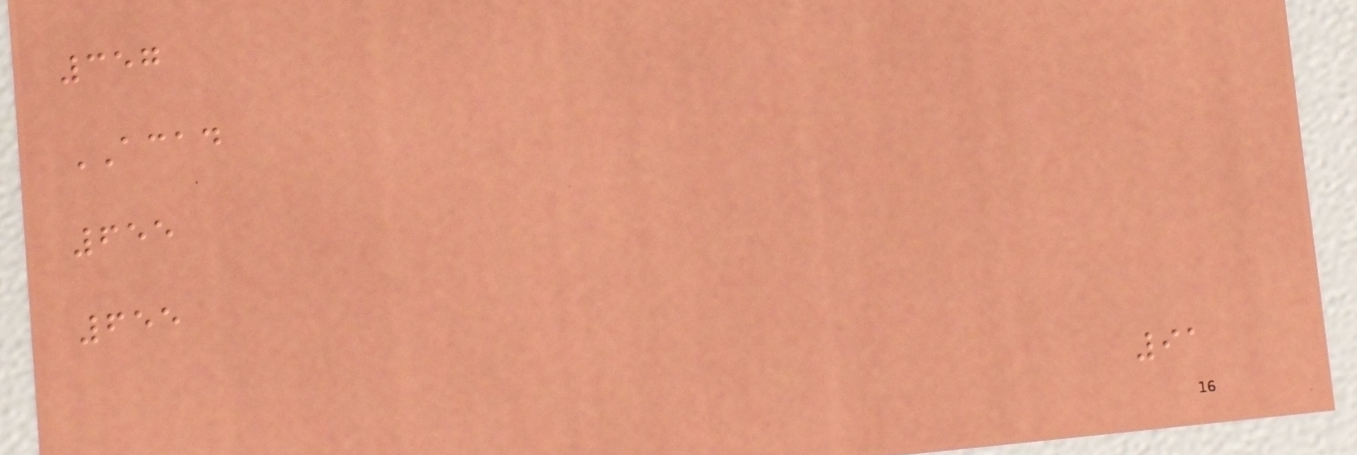357
ACAD
655
655
91
